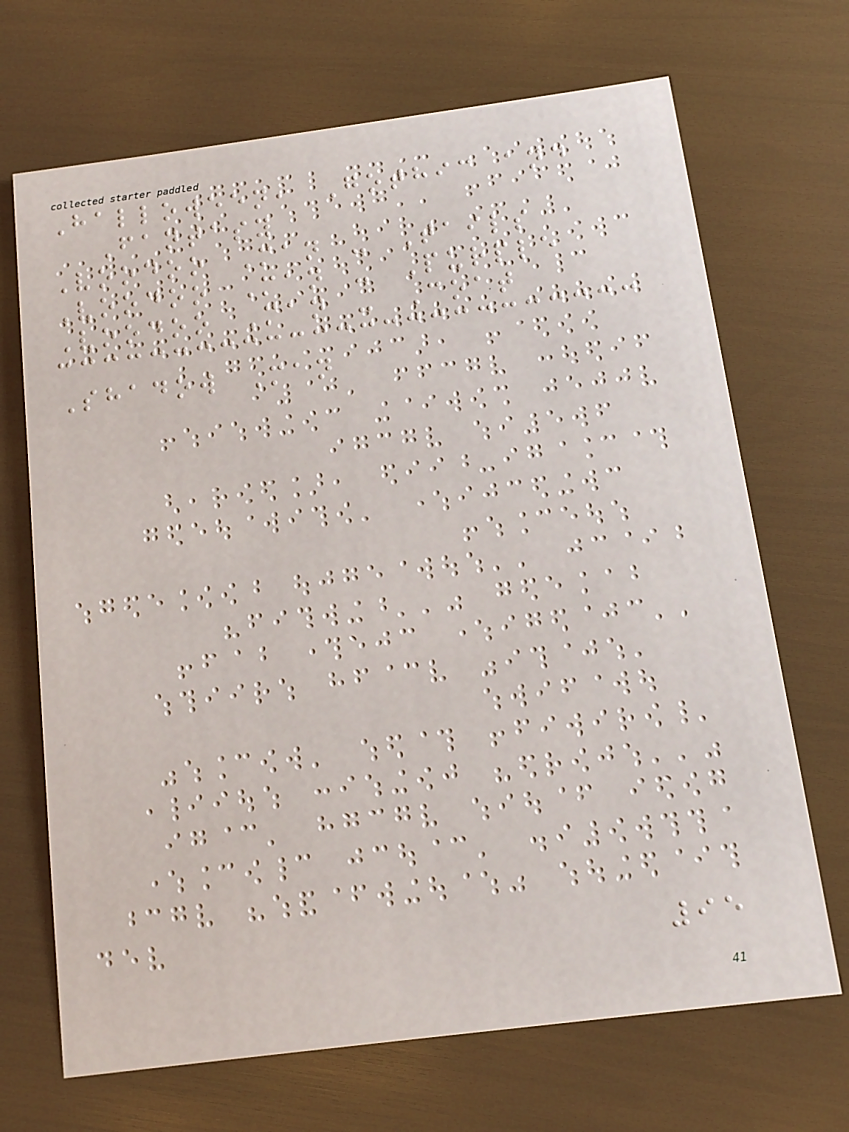Halloween, Gothic and
Fantasy
Voodoo Man - Tails
Voodoo Man - Purple
Voodoo Man - Coat
Shadow Man
95
